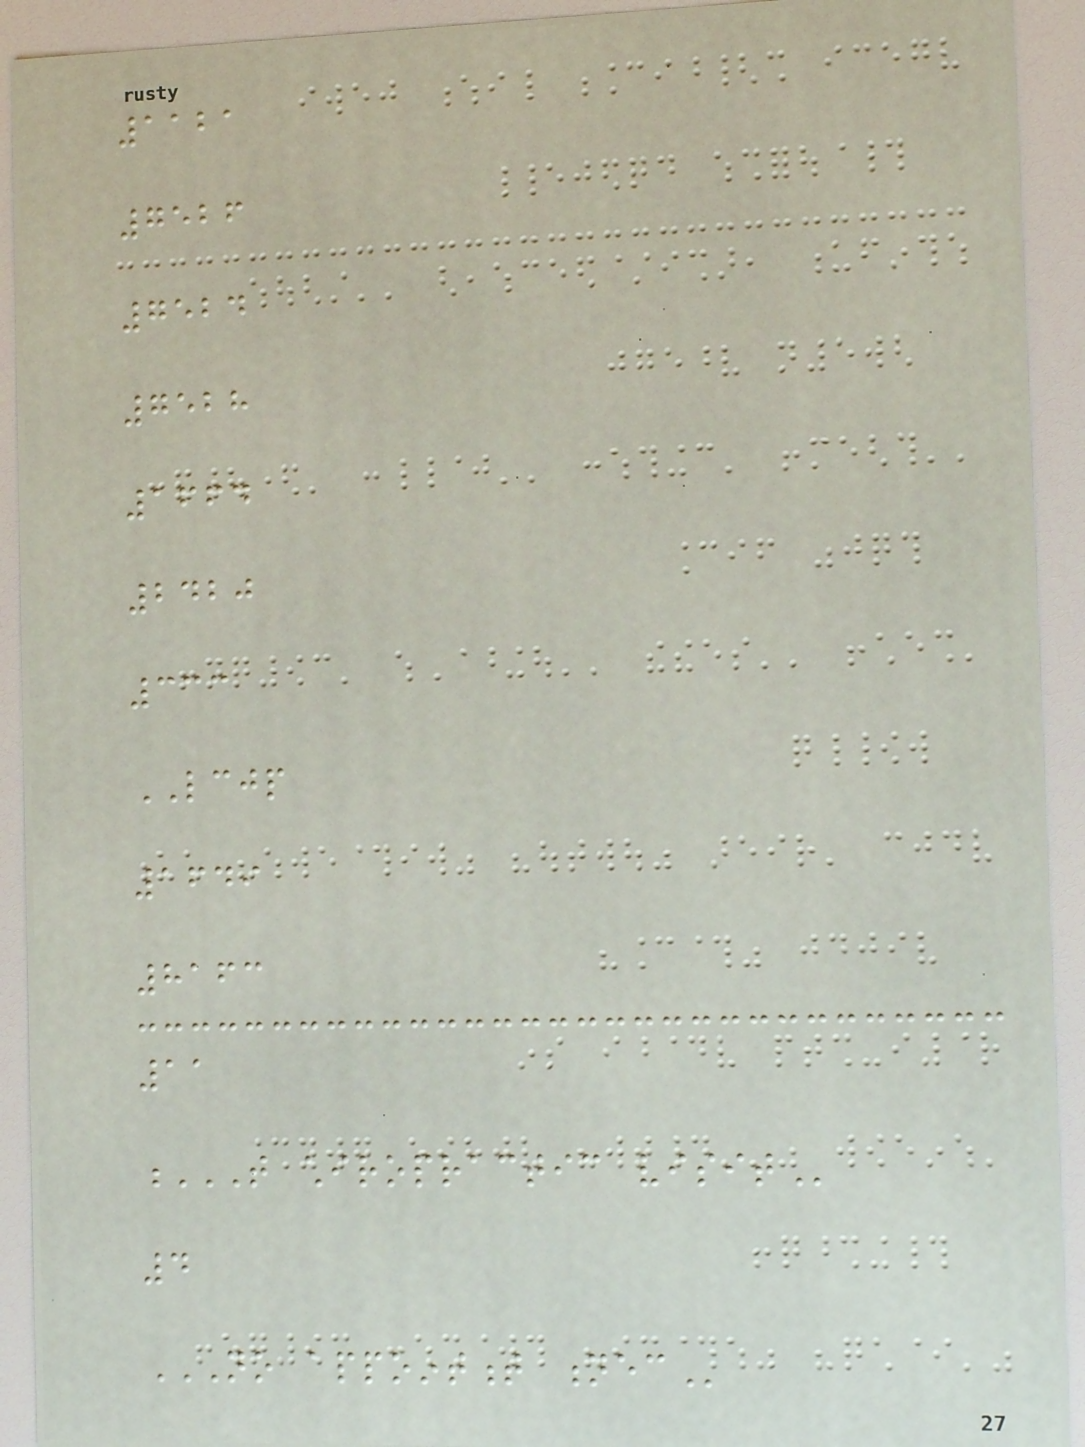1121
7526
7524
7528
1664
2420
333
LCJP
1649
8163
11
T CHIROPRACTIC VISIT
4
NO APPOINTMENT NEC
